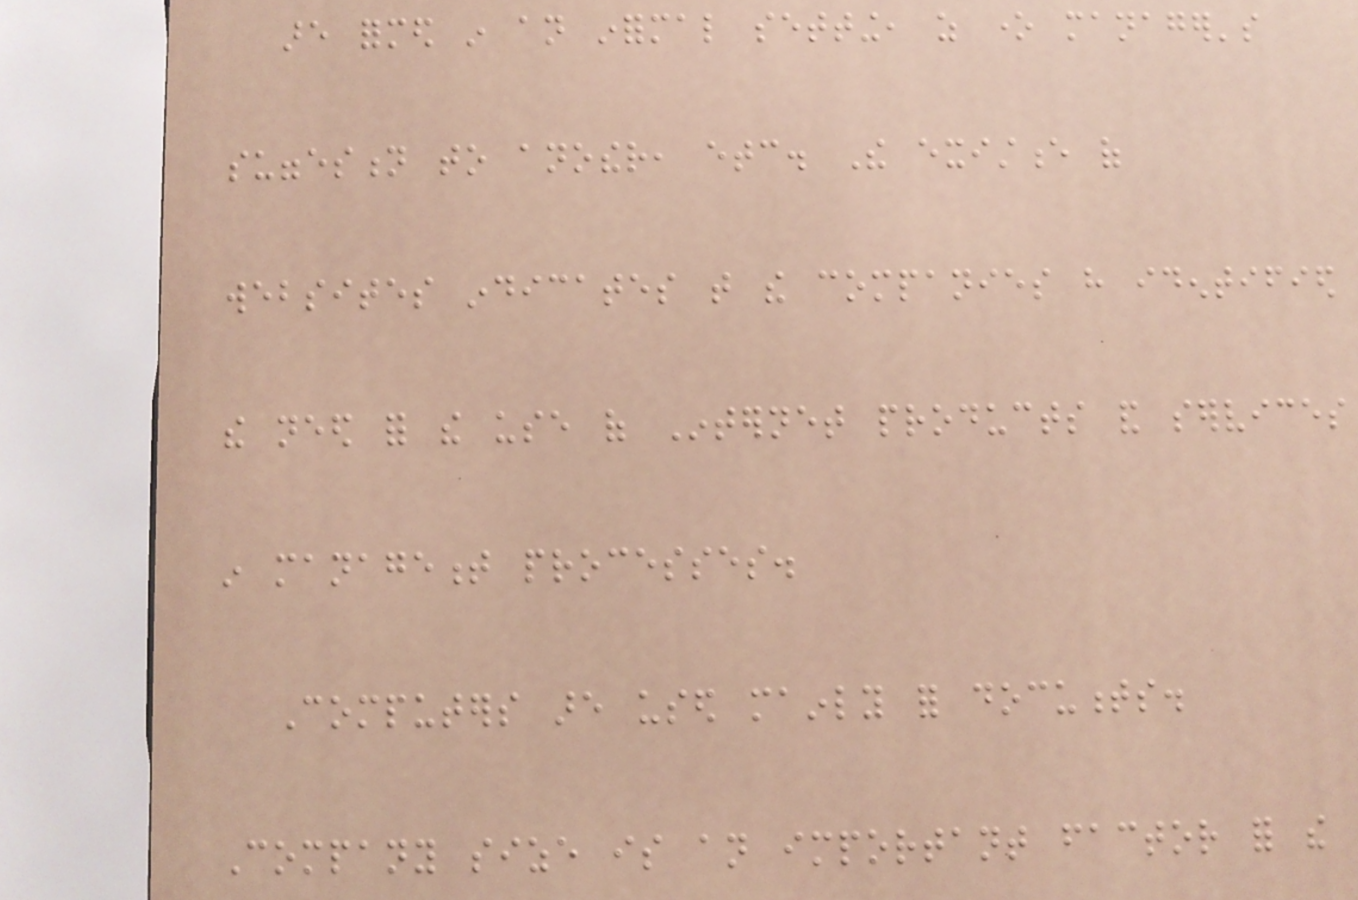are formed in an informal setting, as one manager's
suggestion to another, etc. The existence of
websites indicates that the companies have identified
the need for the use of Internet products and services
in management processes.
Computers are used mainly for documents.
Company size is an important factor for the
